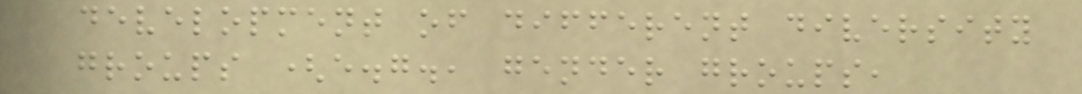development of different diversity
groups (e.g., gender groups,
